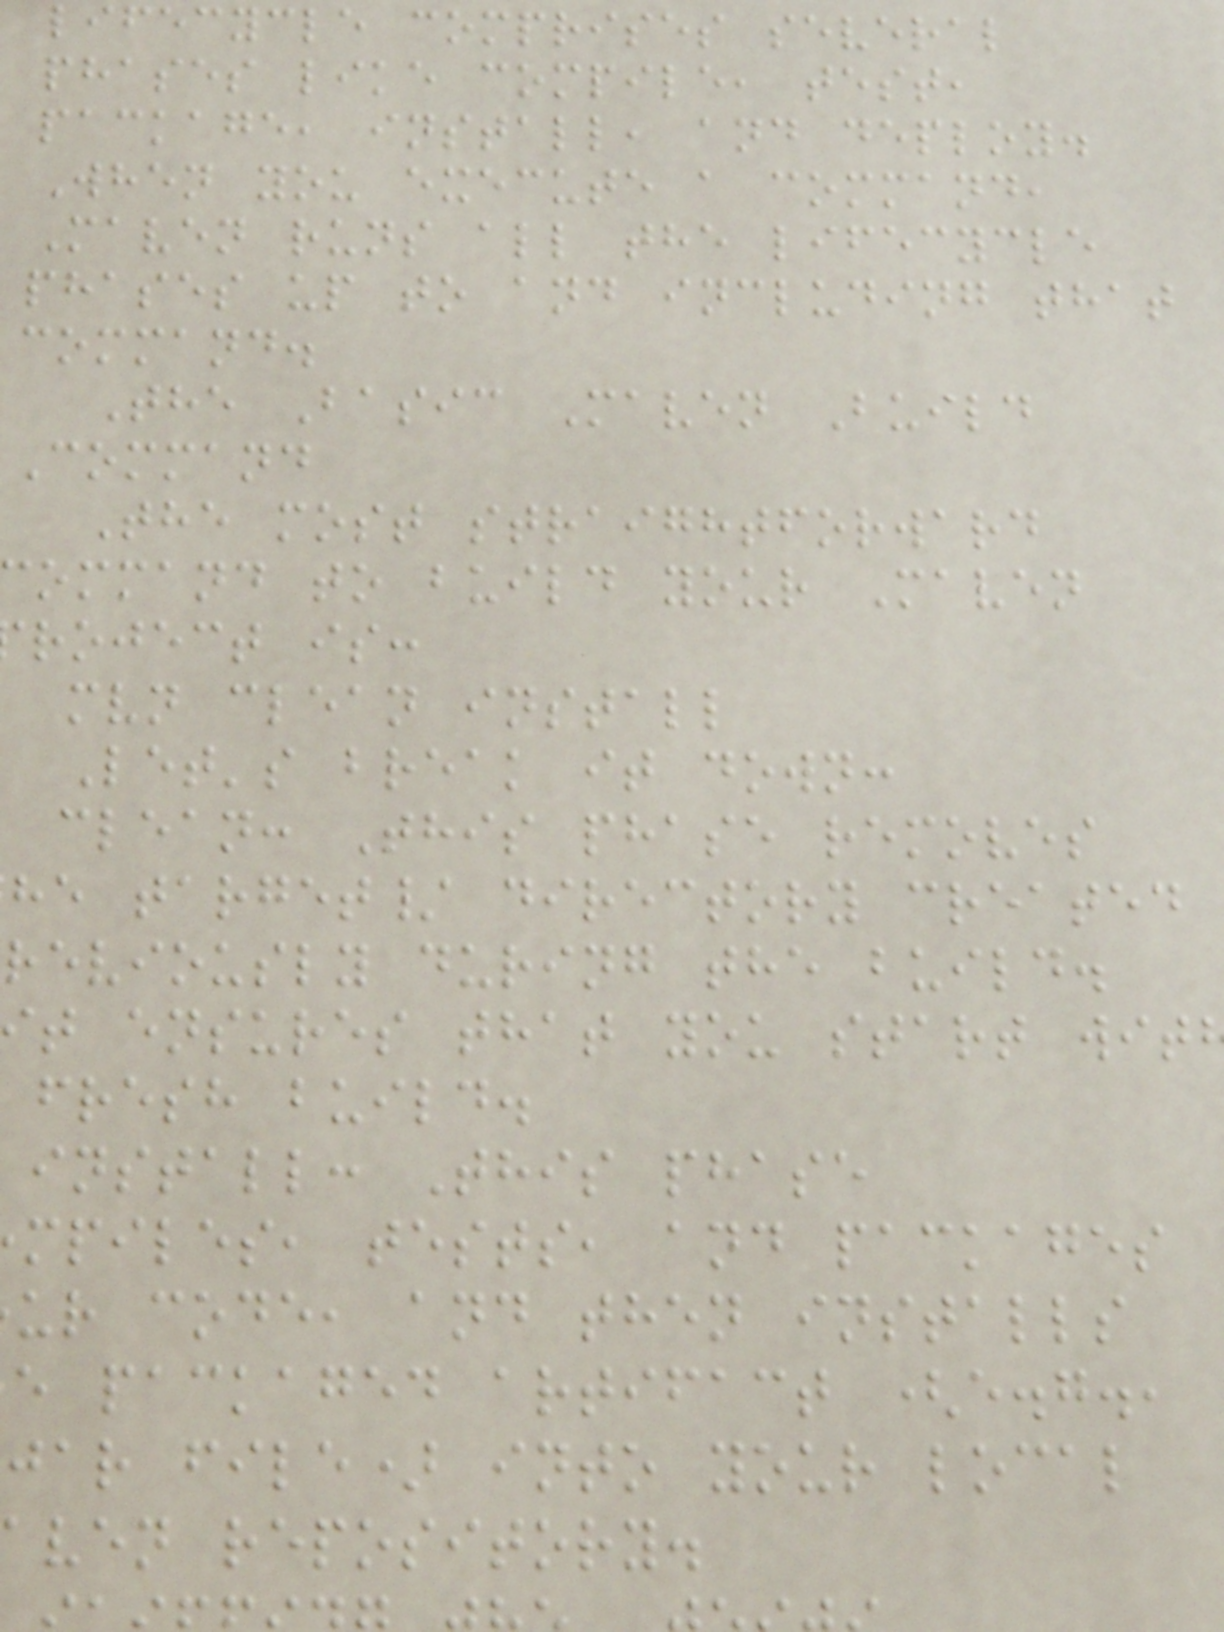lifecycle comprises several
phases like compile, test,
package, install, and deploy.
When you execute a command,
Maven runs all the lifecycle
phases up to and including that
command.
The Basic Maven Build
Command
The most straightforward
ommand to build your Maven
roject is:
mvn clean install
Let's break it down:
clean: This phase removes
he target/ directory created
reviously during the build.
t ensures that you start wit
fresh build.
install: This phase
mpiles, tests, and packages
ur code, and then installs
e packaged artifact (e.g.,
jar file) into your local
aven repository.
